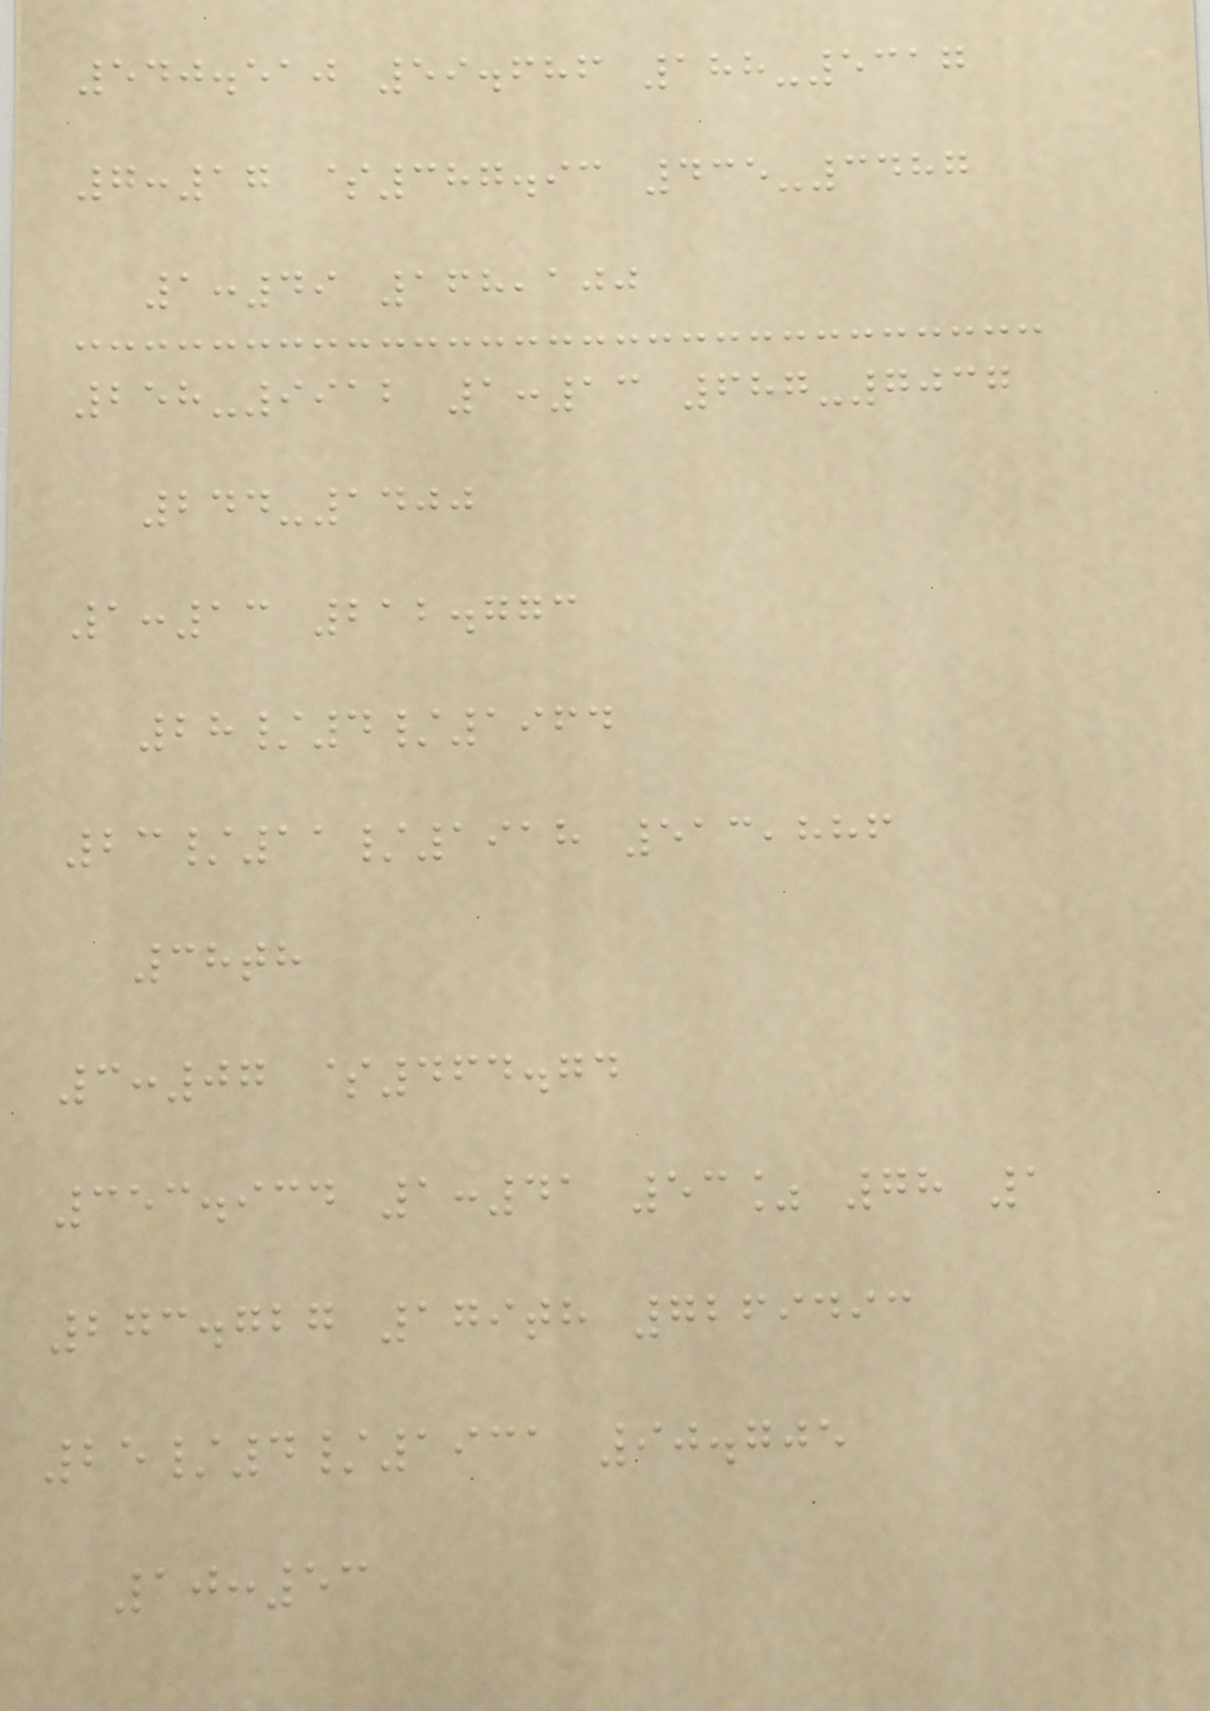540.510 59.686 188-5317
7:17 $387.93 435-3487
1:49 168,100
258-9912 1:13 687-7037
244-1400
1:13 212.773
28/4/1964
23/11/1918 513,886
38th
3:07 $464.74
353.934 1:41 53% 78 1
273.727 179th 7269493
25/4/1931 90.705
10:53
